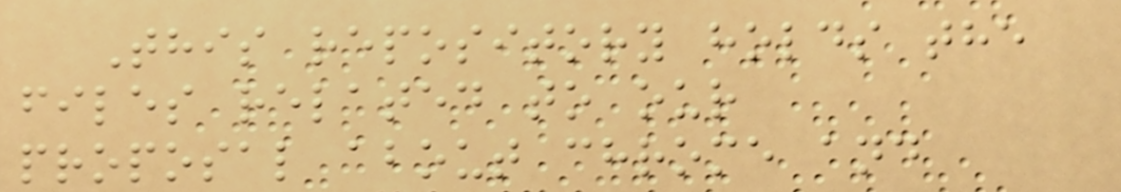This repository holds the
files related to our
proposal about chrome and
